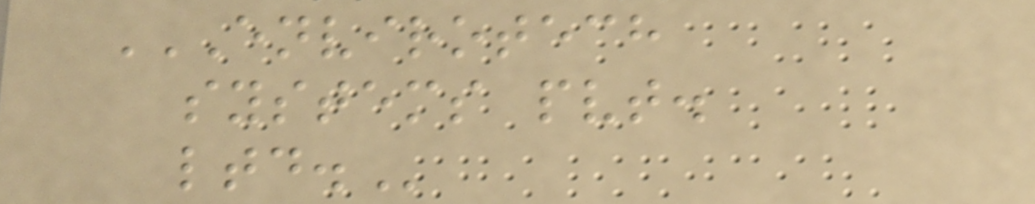ENVIROTECH
SYSTEMS PVT.
LTD.
